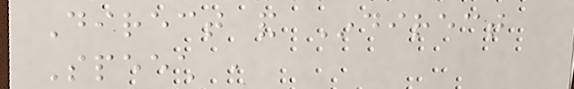Direct and Indirect
Speech ,
